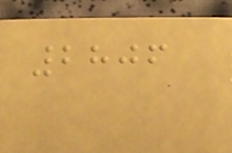2806
